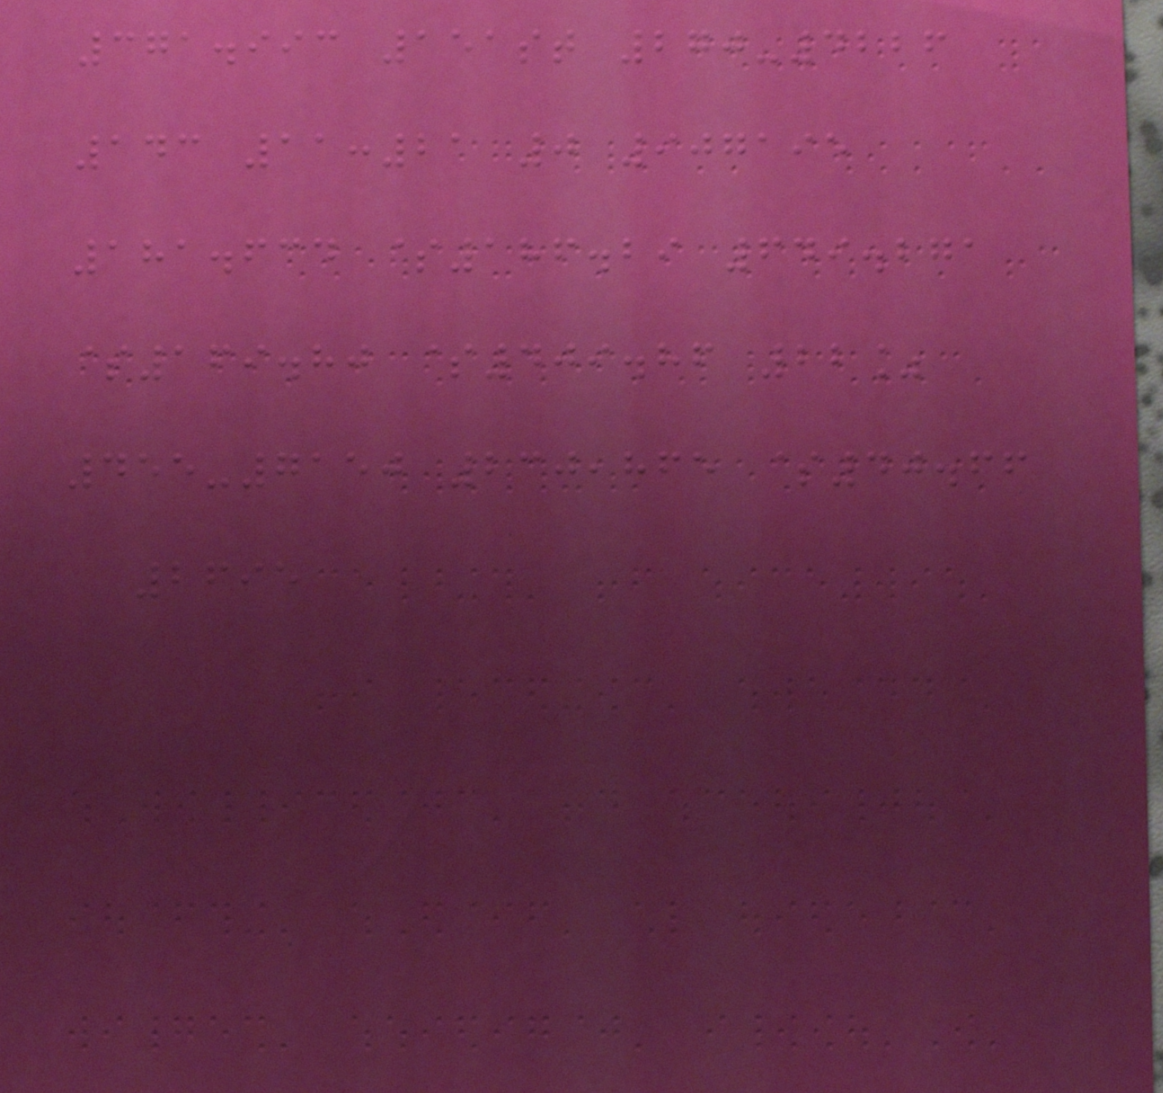371.993 151st 270-4226
143 11:21 0 907195
181.634 $186.29 649.271
$169.80 $409.86 22%
455-7150 230,865 $40.66
2695
